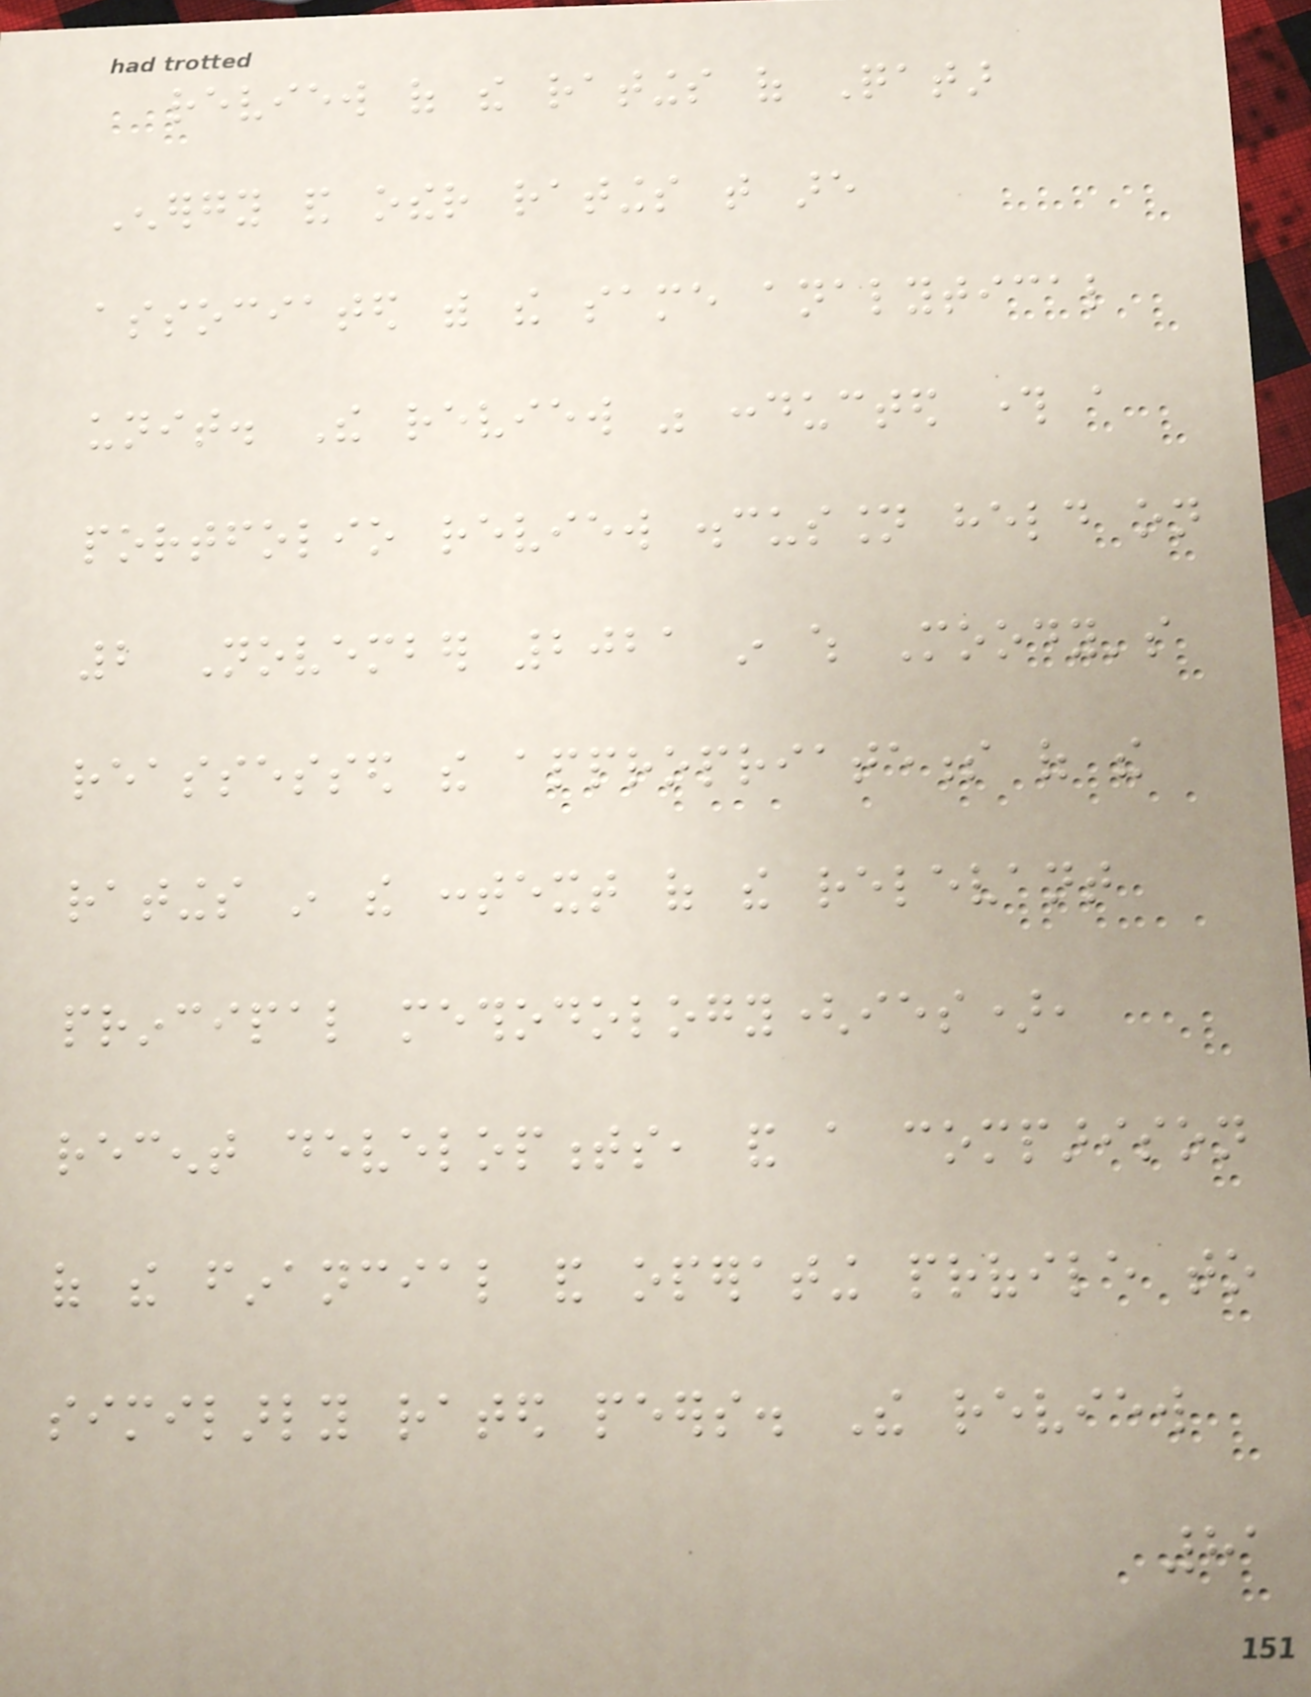review of the ratings of Qatar
Energy and other ratings that are
associated with the same analytical
unit. The review was conducted through a
portfolio review discussion held on
2 November 2021 in which Moody's
reassessed the appropriateness of the
ratings in the context of the relevant
principal methodology(ies),
recent developments, and a comparison
of the financial and operating profile to
similarly rated peers. The review
81
